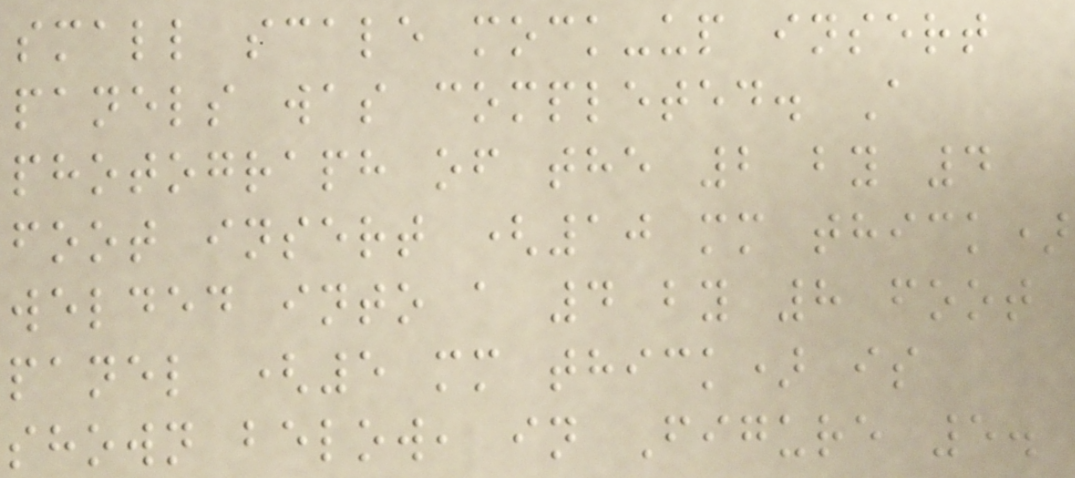small scale mock-up insert
panels was completed. A
photograph of the 2 by 4
foot insert (10 mm thick)
welded into a 4 by 8 foot
panel (5 mm thick) is
shown below, in Figure 5.
